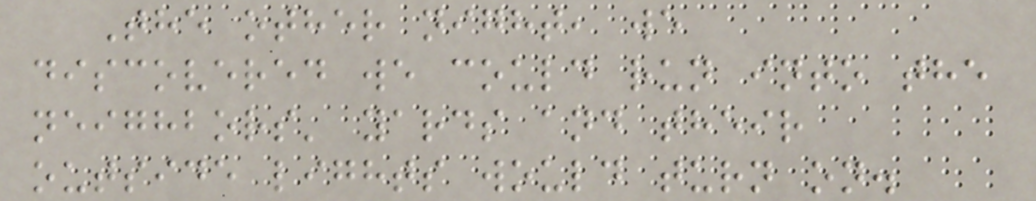The other night, we
discovered we could run into the
neighbors' yards and their
outside lights would turn on.
